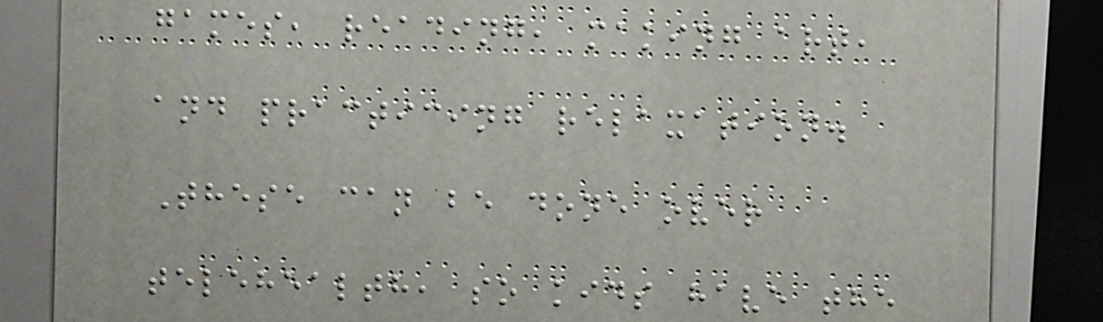games, reading, making art,
and practicing relaxation.
These can be done over
telehealth, so kids have the
